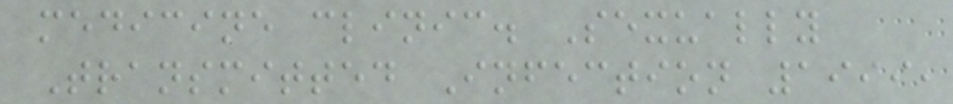medicine clinic. Sexually
Transmitted Infection 1999,
